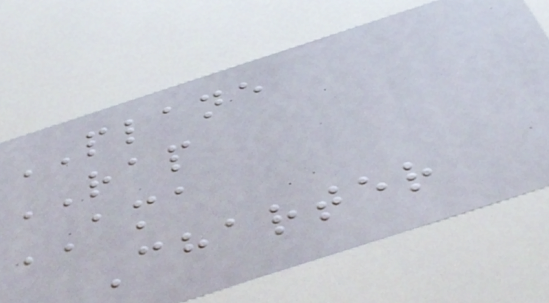PLANE
RAP
AMA
Charter
